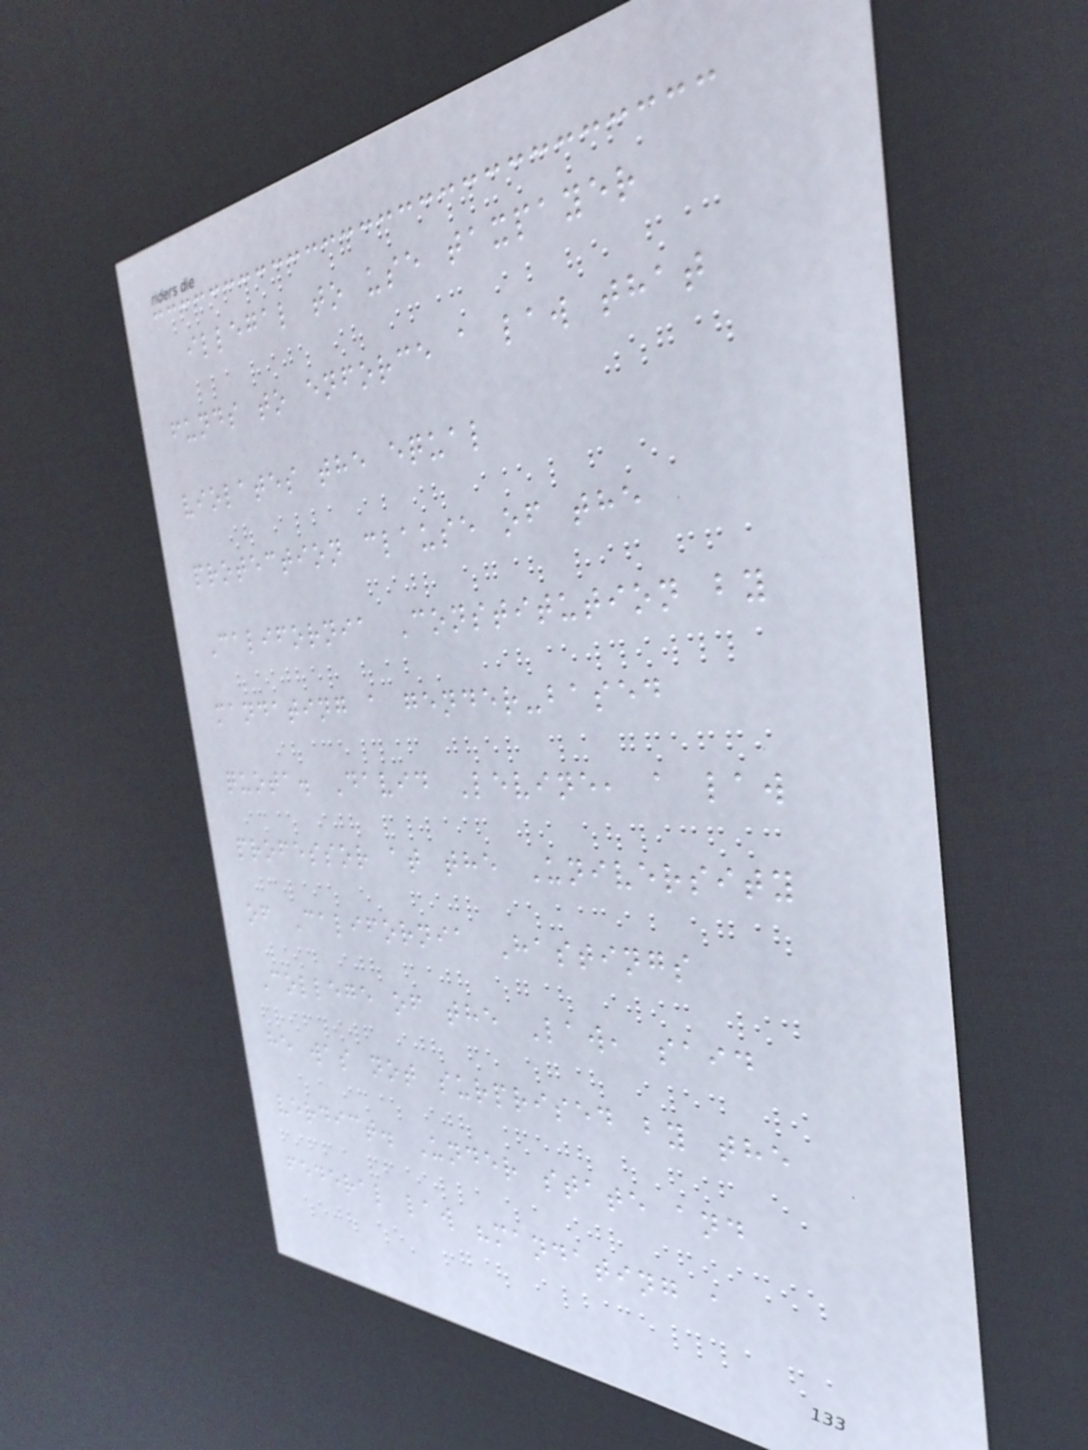illegal to use taxpayer
funds to enforce a law that
violates the equal
protection clause of the
California Constitution by
mandating a gender-based
quota. David Levine, a law
professor at the University
of California Hastings
College of the Law, said
he was not surprised by the
verdict. Under state and
federal law "mandating a
